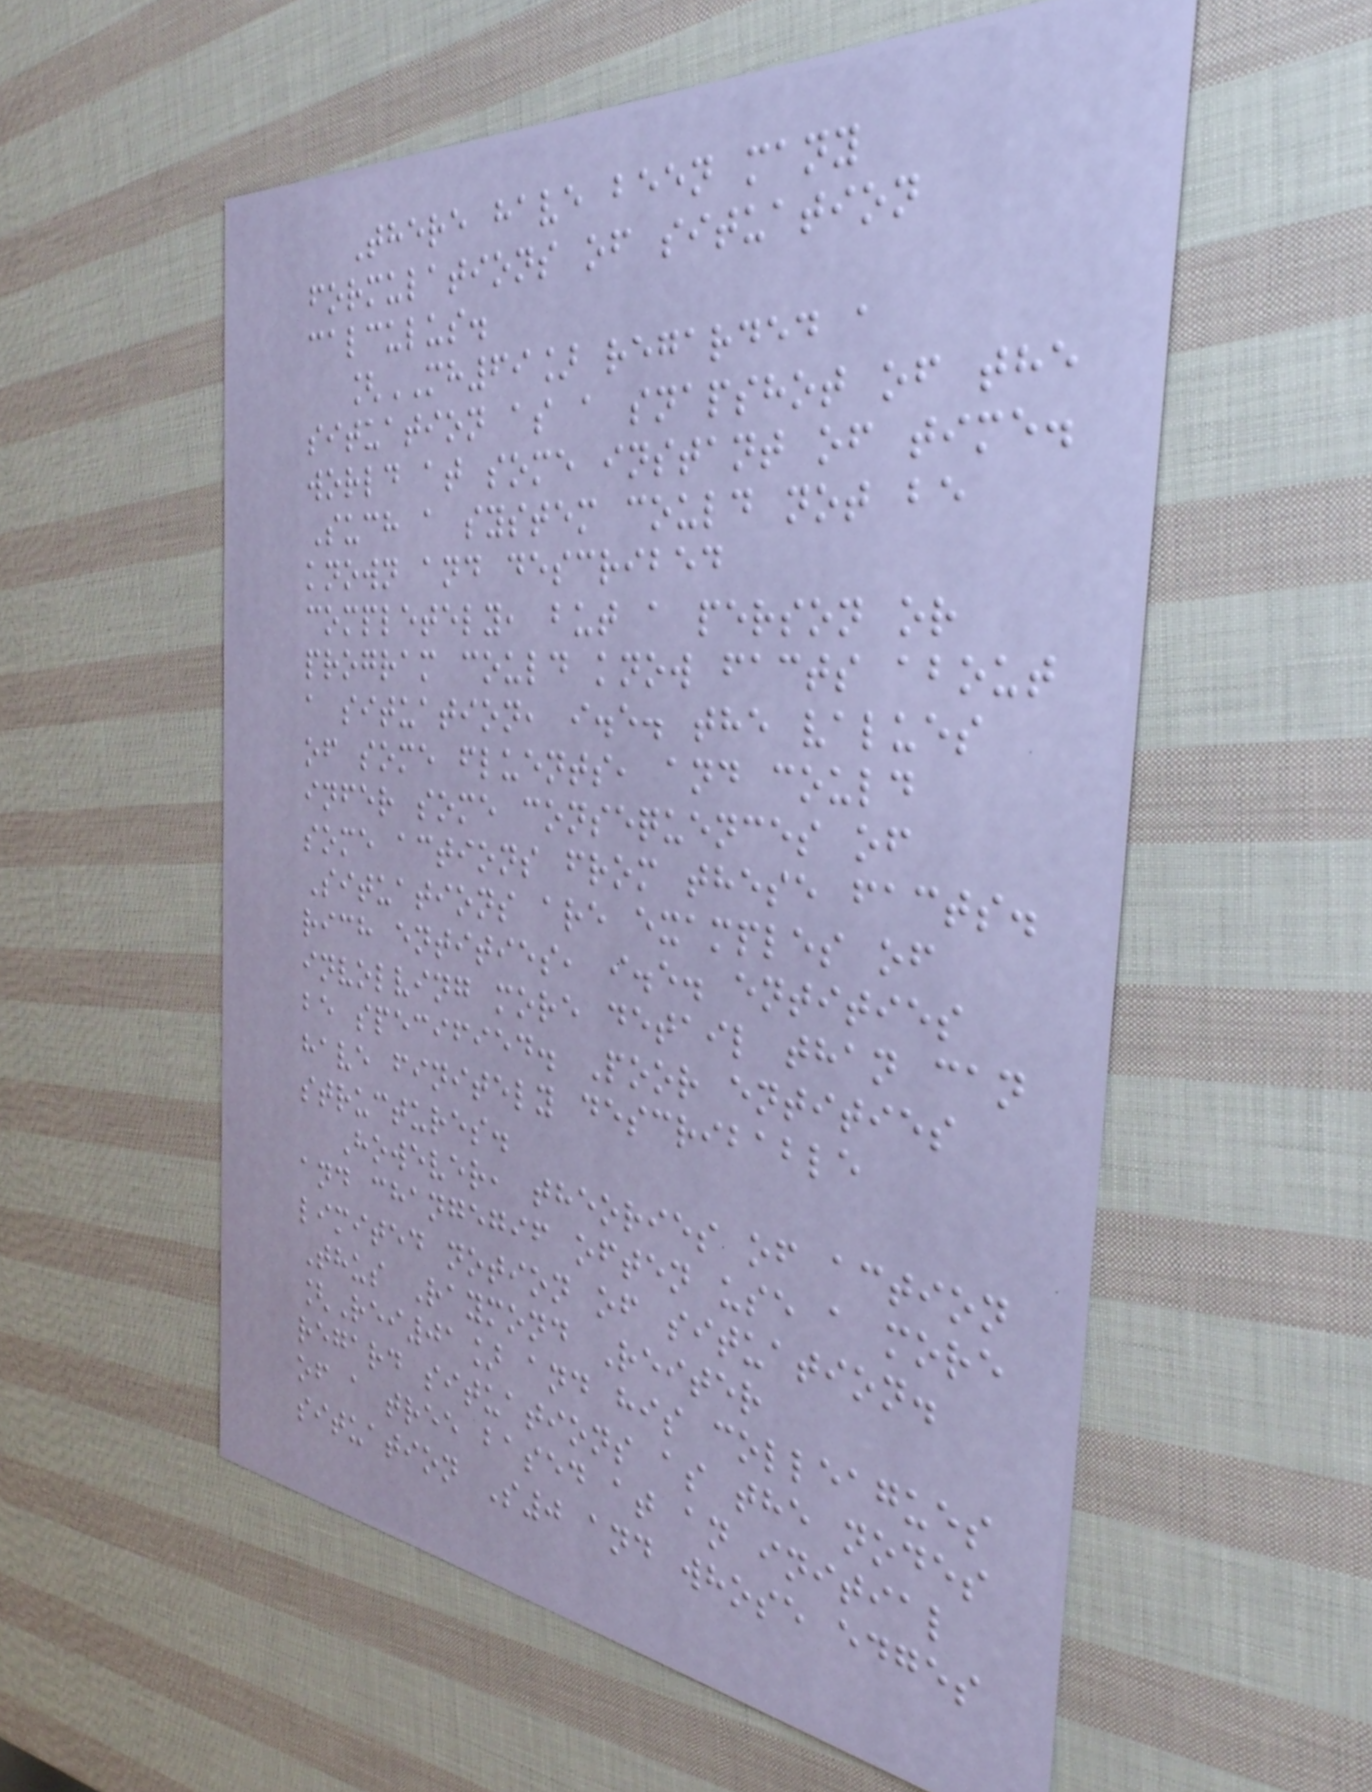There have been many
formulations of situation
calculus.
[MH69] regarded a
situation as a snapshot of the
world at some instant of time.
Such a system could not be
known and described
completely, but a person or
program could know facts about
a situation, i.e. the values
of some fluents, and could
infer some consequences of
some actions from these facts.
Situations are examples of
rich entities, i.e. entities
involving more detail than can
be specified. Poor entities
have finitely describable
structures.
However, theories of action
and changegif often use a more
limited notion of situation.
Thus Raymond Reiter
[Rei01] and his colleagues
regard situations as the nodes
of a tree based at an initial
situation S0 and whose edges
